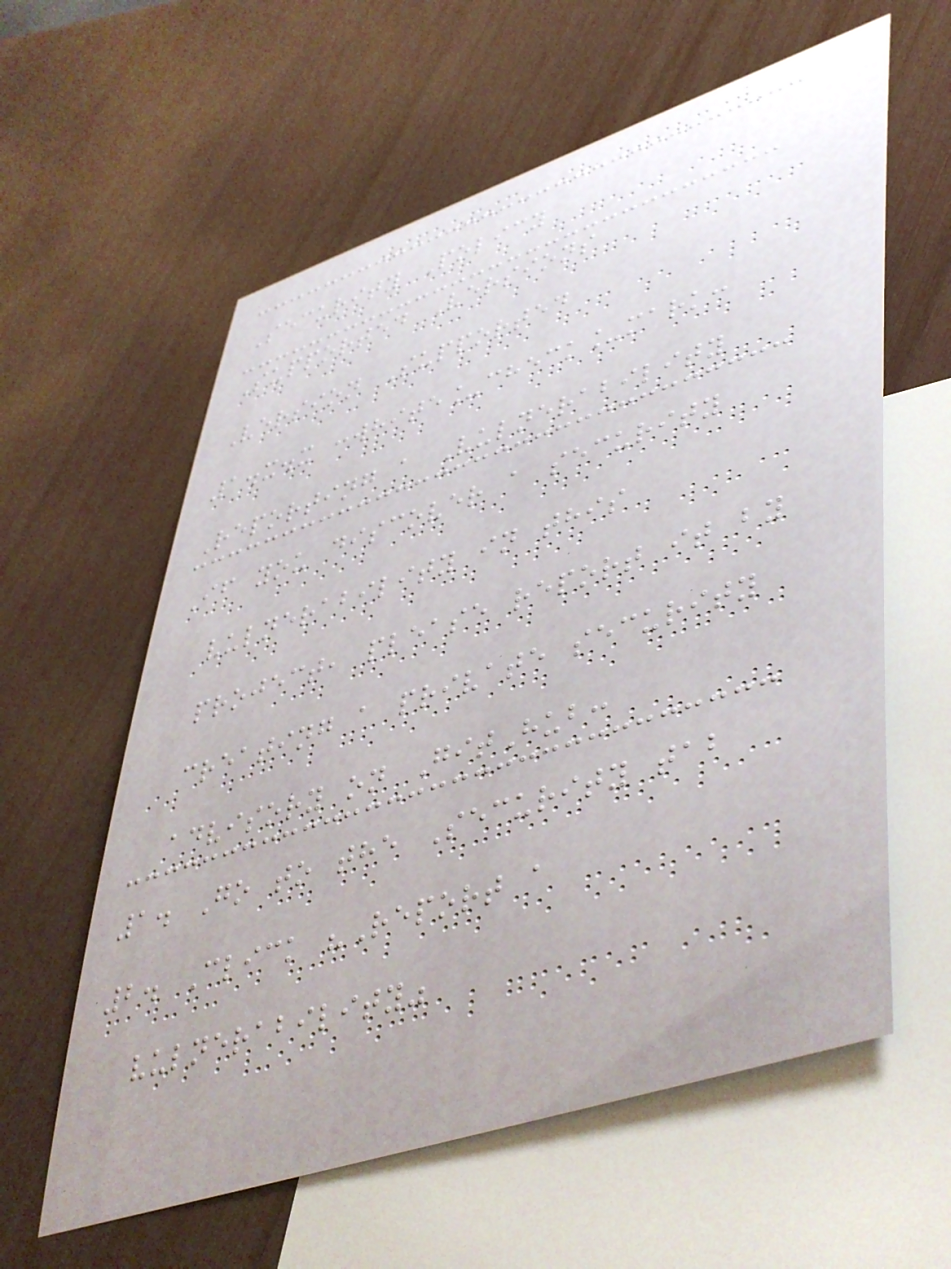Security Policy
Supported Versions
Version Supported
1.x.x :white_check_mark:
Reporting a Vulnerability
If you discover a security
vulnerability in this
project, please report it by
creating a private security
advisory on GitHub:
1. Go to the Security tab
2. Click "Report a
vulnerability"
